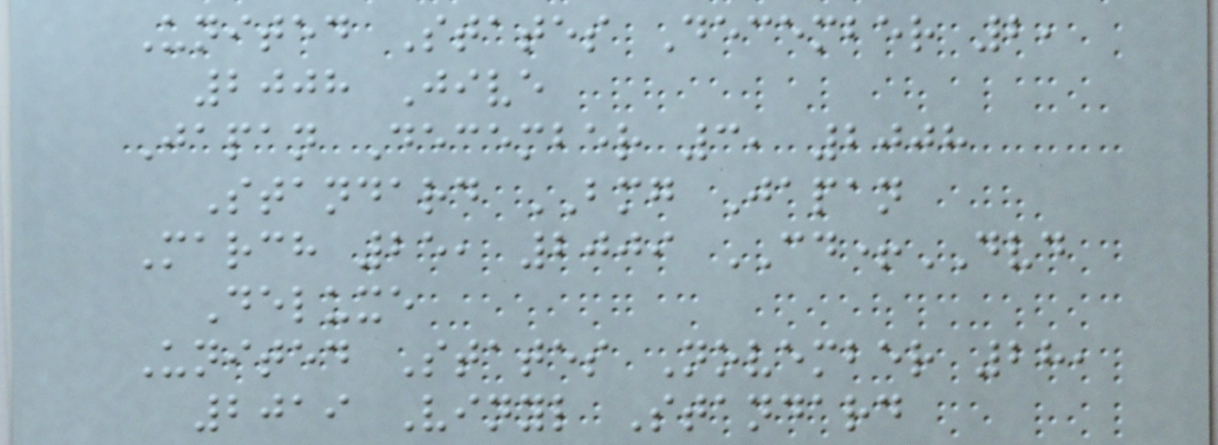United States December 2,
2008 Jive
Japan December 3, 2008
Standard BMG Japan
March 25, 2009 CD+DVD
Deluxe
United States November 28,
2019 Vinyl Standard
